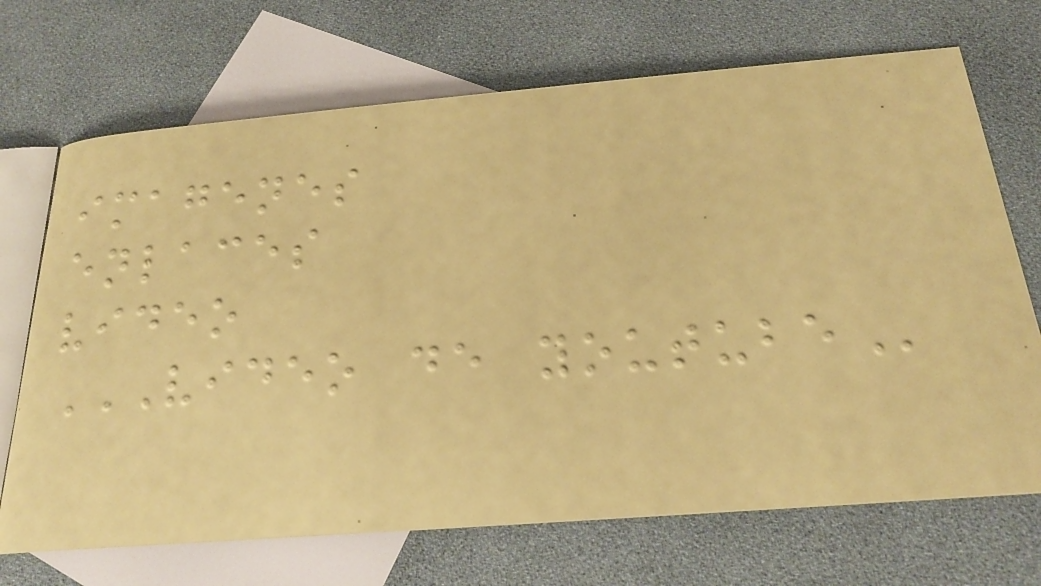imagenes
enlaces
video
VIDEO DE YOUTUBE
